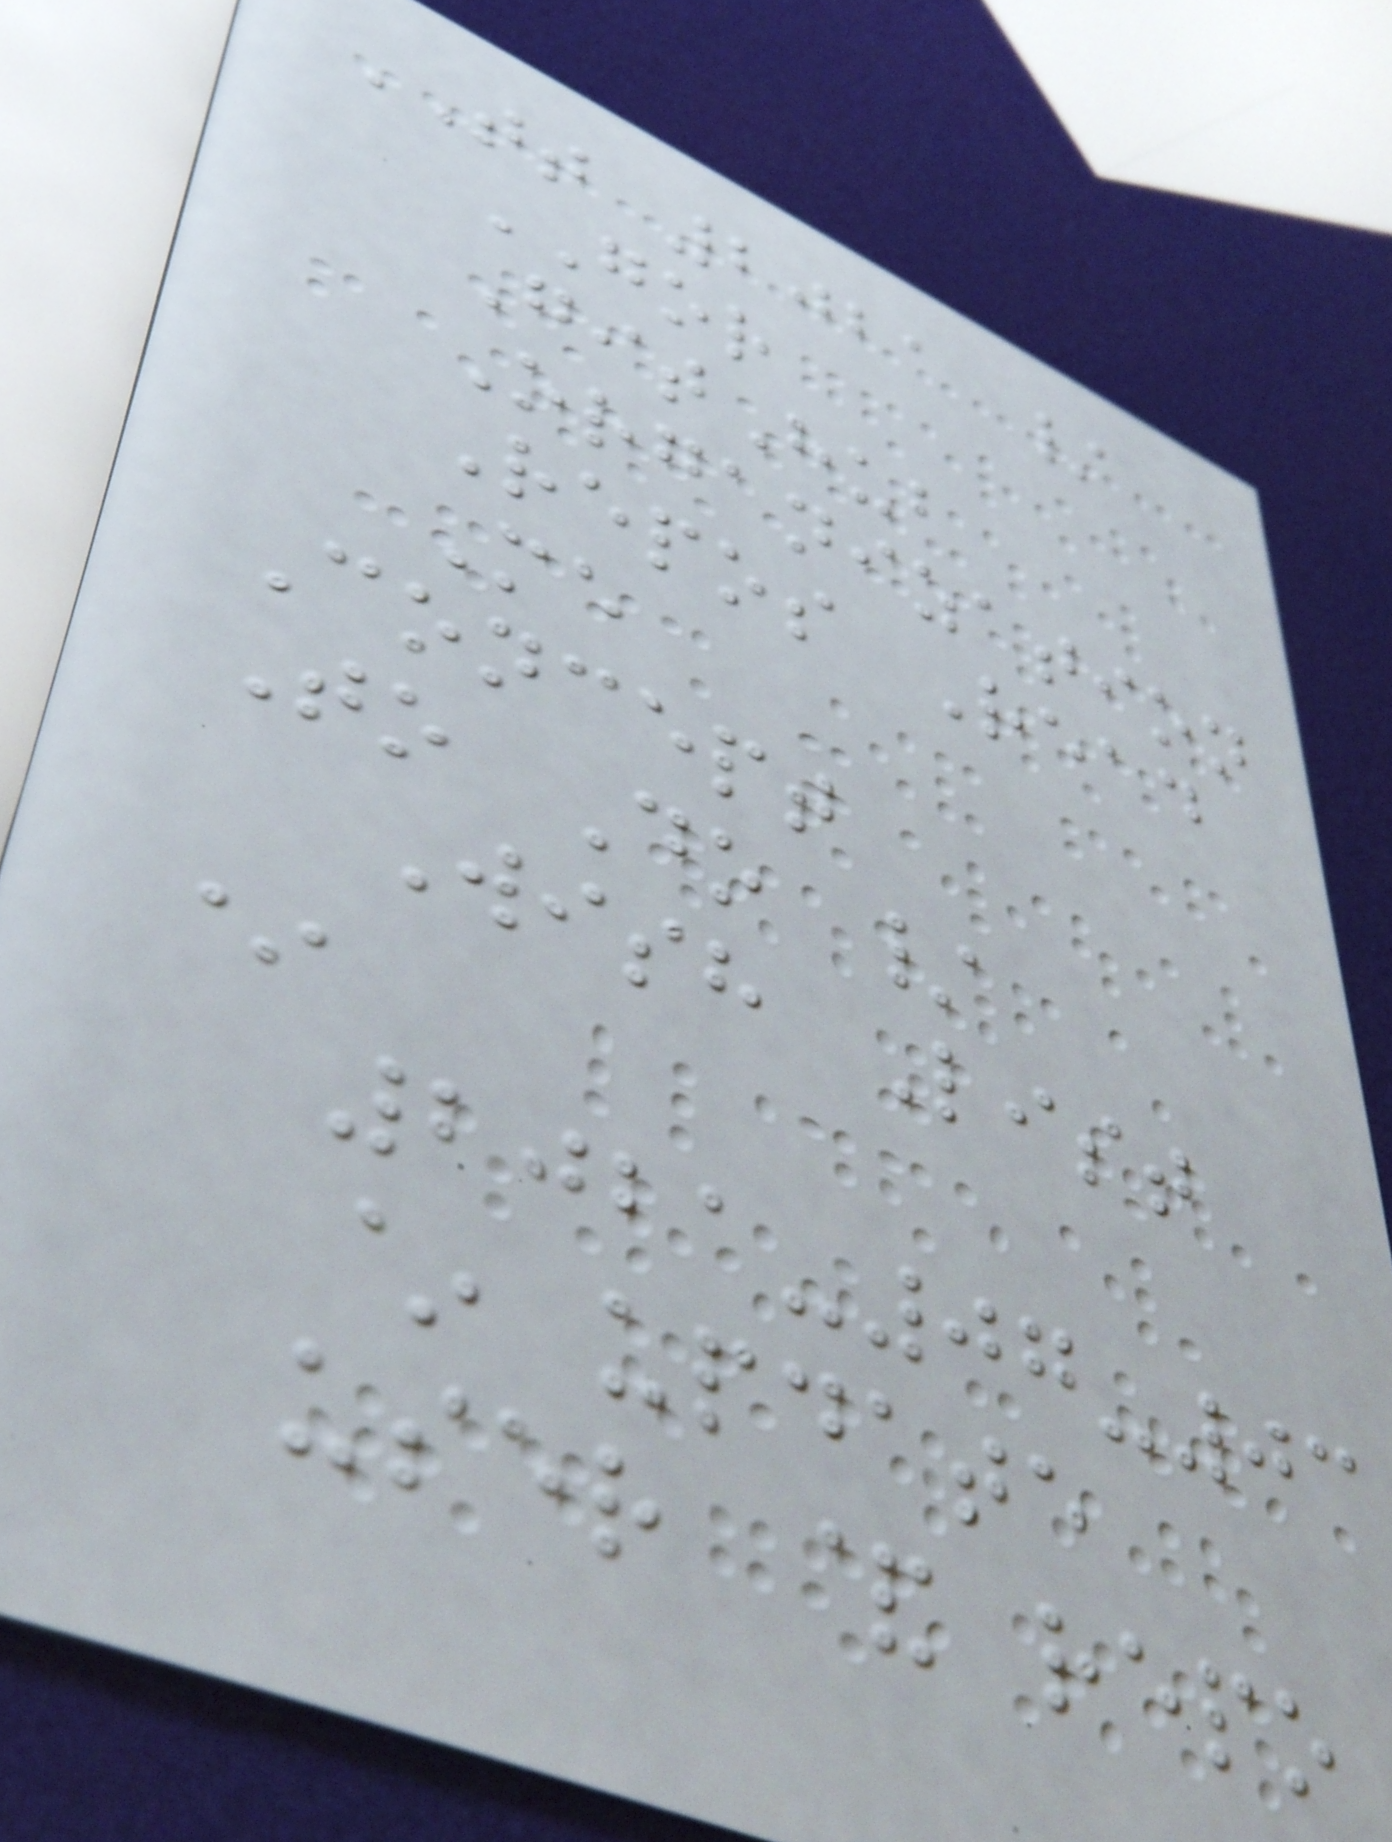TT 2021 /
GOR
GitHub
Organization
Repos Read
Me
Concept
To Do /
Wish List
*
2021-07-03
~ update
user & repo
